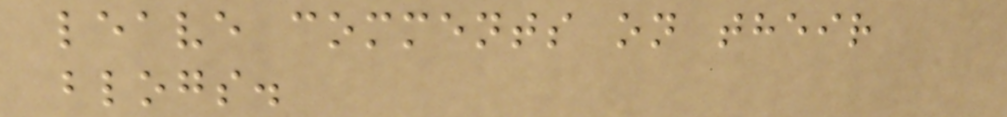leave comments on their
blogs.
